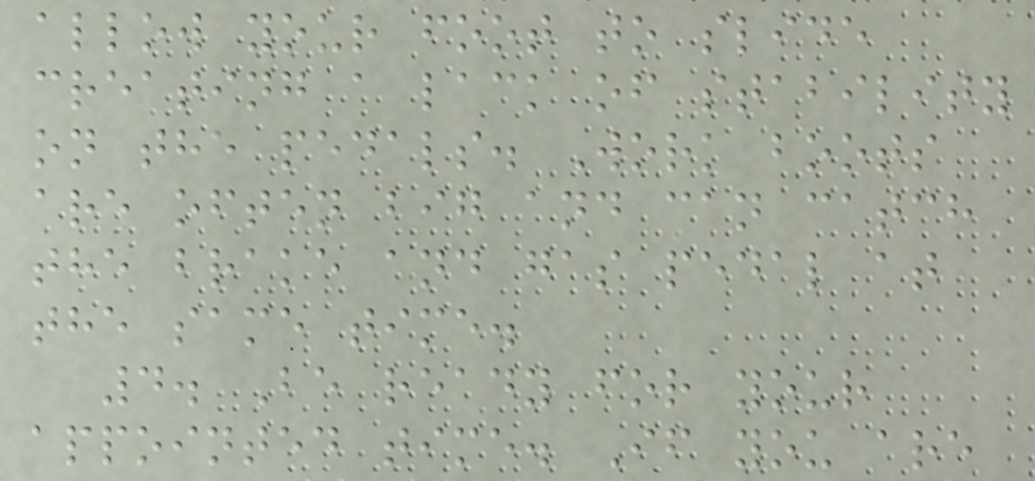allow your foot to slide
creating a lack of stability
on the pedals. Work boots
are often big and can catch
the brake and gas pedal at
the same time.
4. Be ready for your
appointed time. If you are
